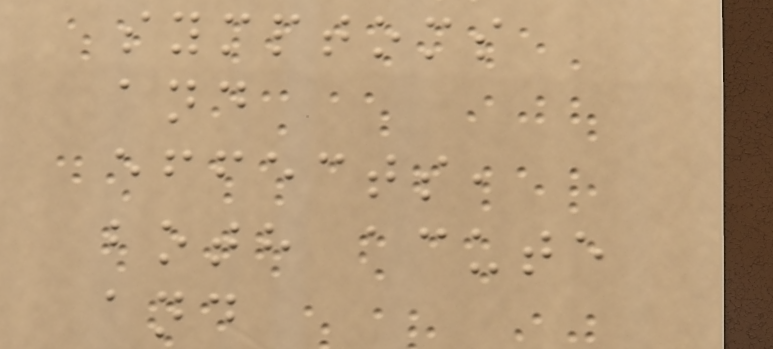symptoms
and
effects,
both acute
and
